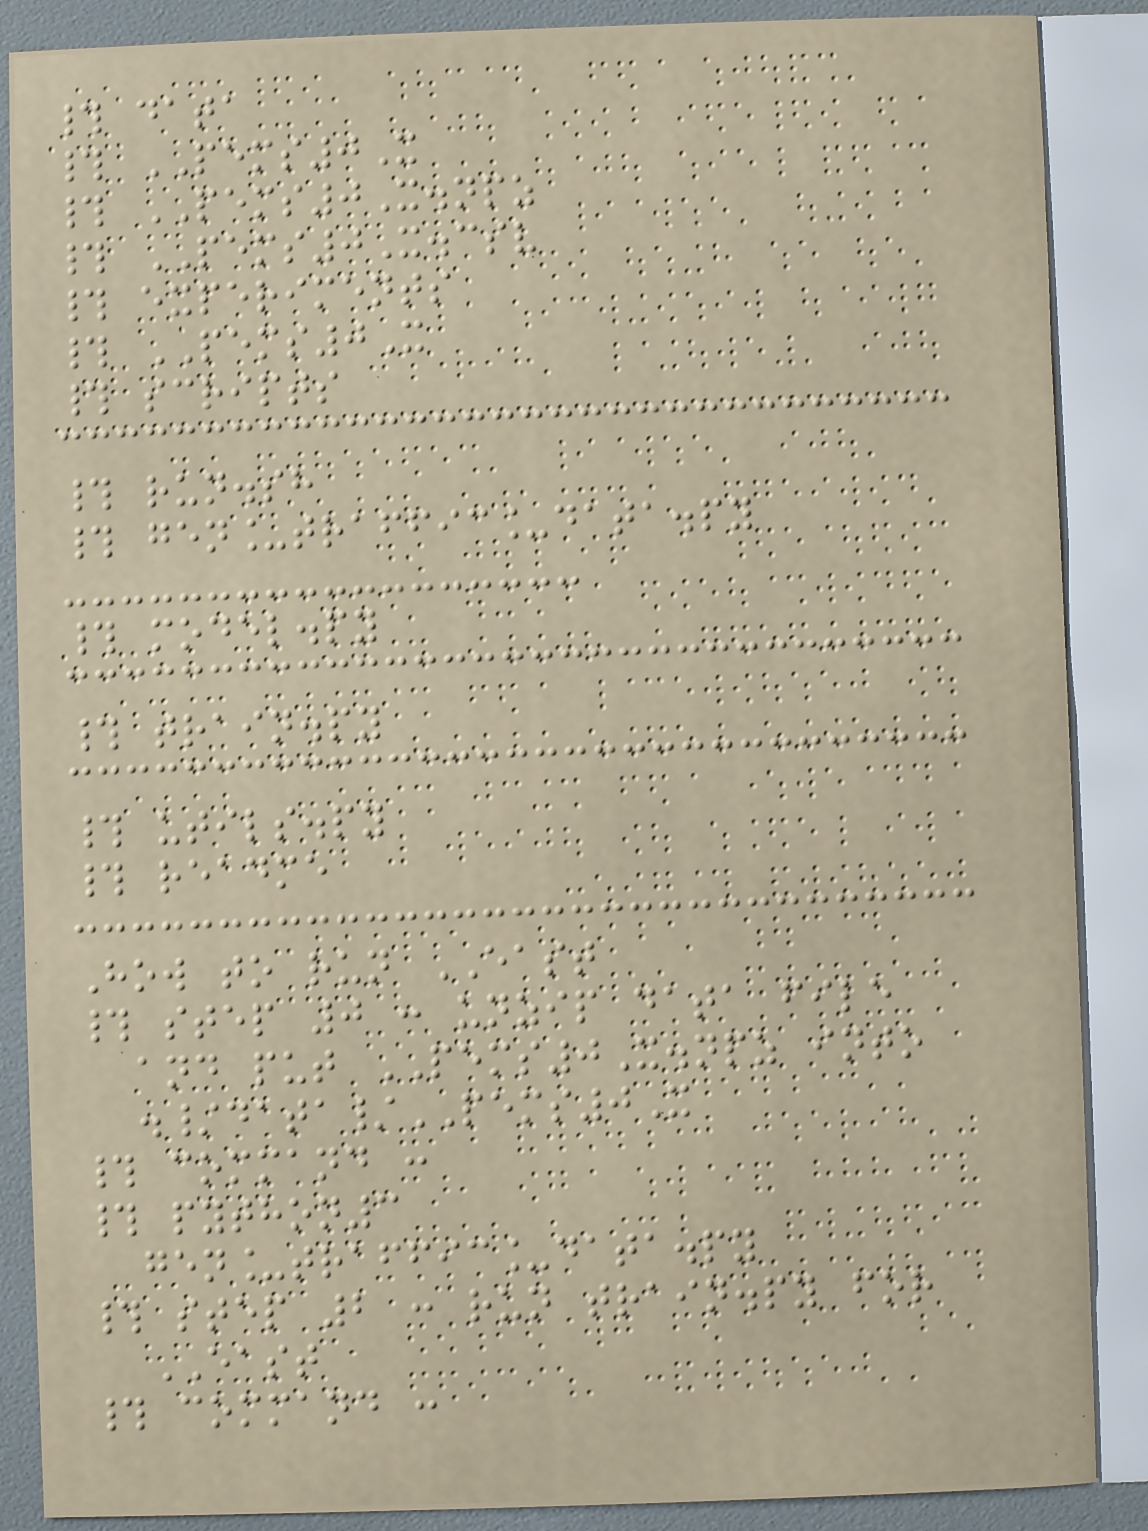# data
# PEMS0X
# PEMS0X.npz
# PEMS0X.csv
# experiments
# PEMS0X
# scripts
# run.sh
# gen_traffic_data.py
# model.py
# train.py
# utils.py
# readme
How to run EAST
# step 0 : unzip data file
and put PEMS0X.npz into
./data/PEMS0X
# command :
# python3
gen_traffic_data.py
# step 2 : run train.py for
EAST
# command :
